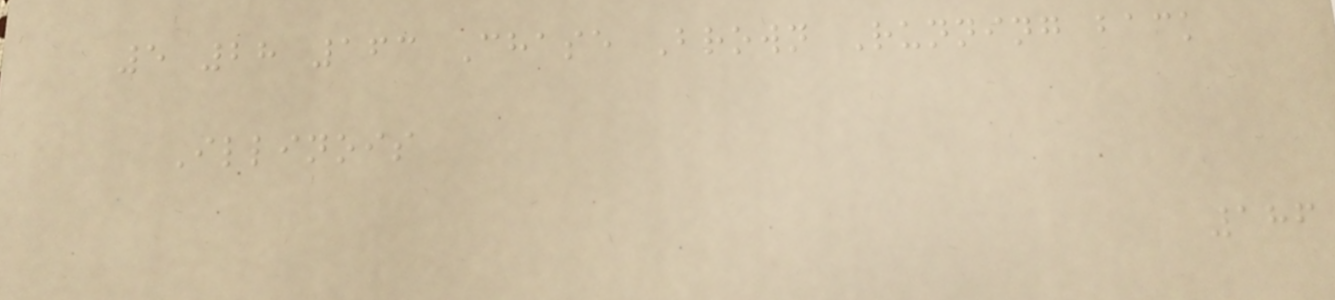5 28 163 Chase Brown Running back
Illinois
186
